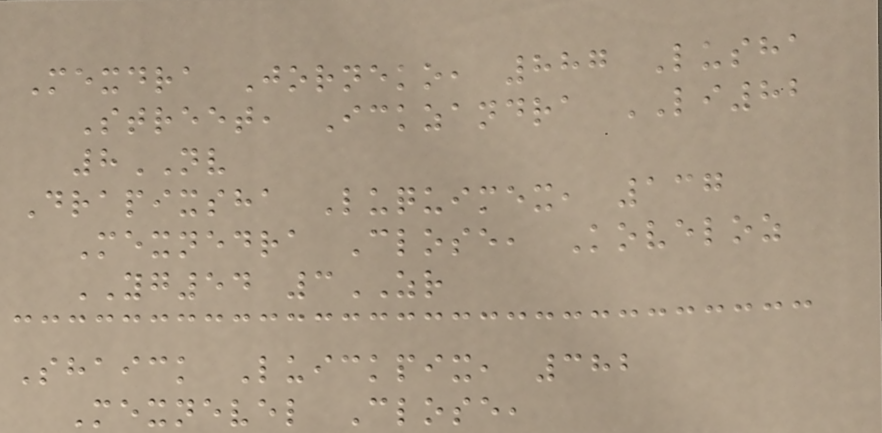Mexdra Jorneko, 887 Lusha
Street, Ickzandra LI82
8NV
Drapixsha Luquimex, 137
Mexnedra Close, Koveloz
YG54 3ZR
Shaick Luickpix, 382
Mexnevel Close,
